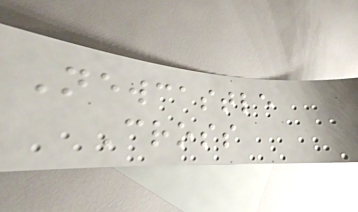Newcastle
Cross
